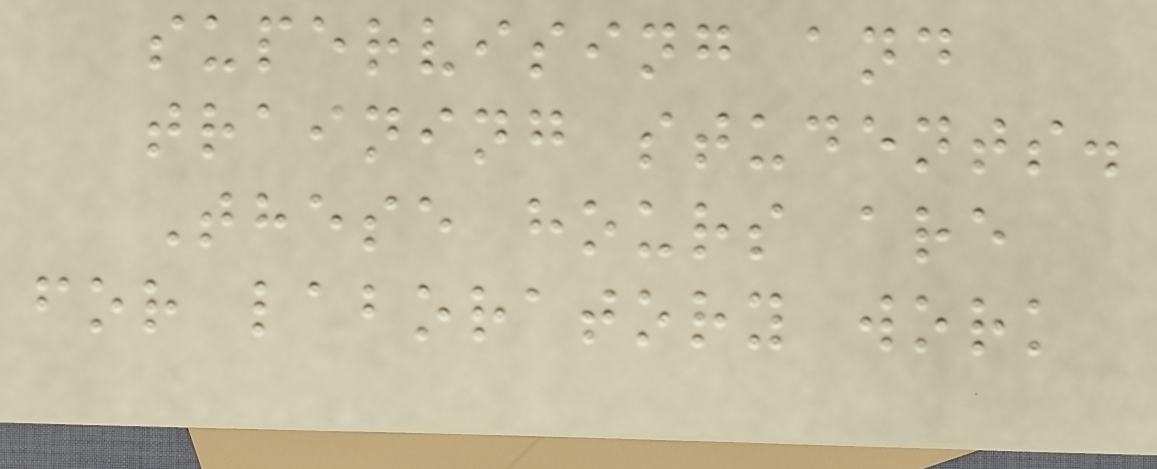supervising and
training students.
These hours are
for laboratory work
